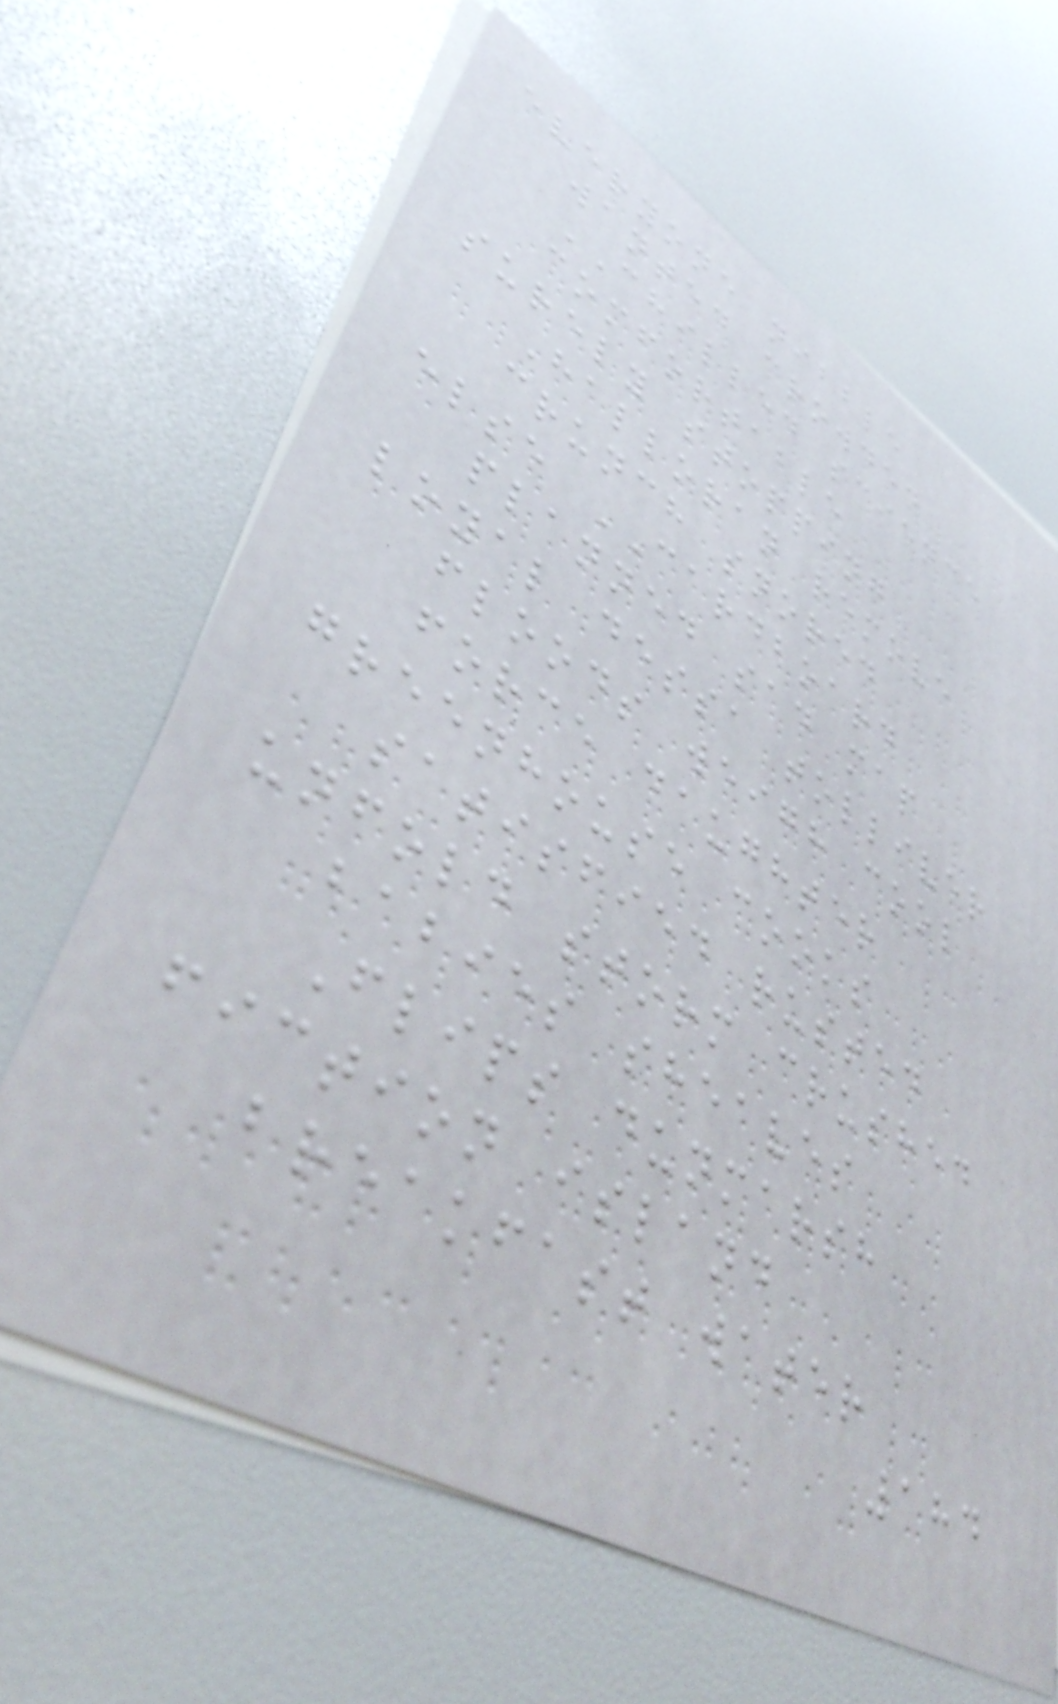everyone nibble
wanted crowded
CHILLED science
comfortable
surely stopping
Halloran remove
crunch snored
else CARDBOARD
planned sad map
loyal dessa tolliver
floods weigh cool
force daughter
greenhouse cooks
satisfied rusted
unfold storm crushed
babies sheaves
Flips dunmarsh
fiction island
breakfast water
184
